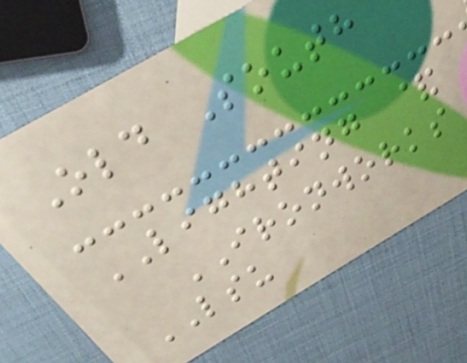Old South
LIGHTING &
IRONWORKS
LSU
